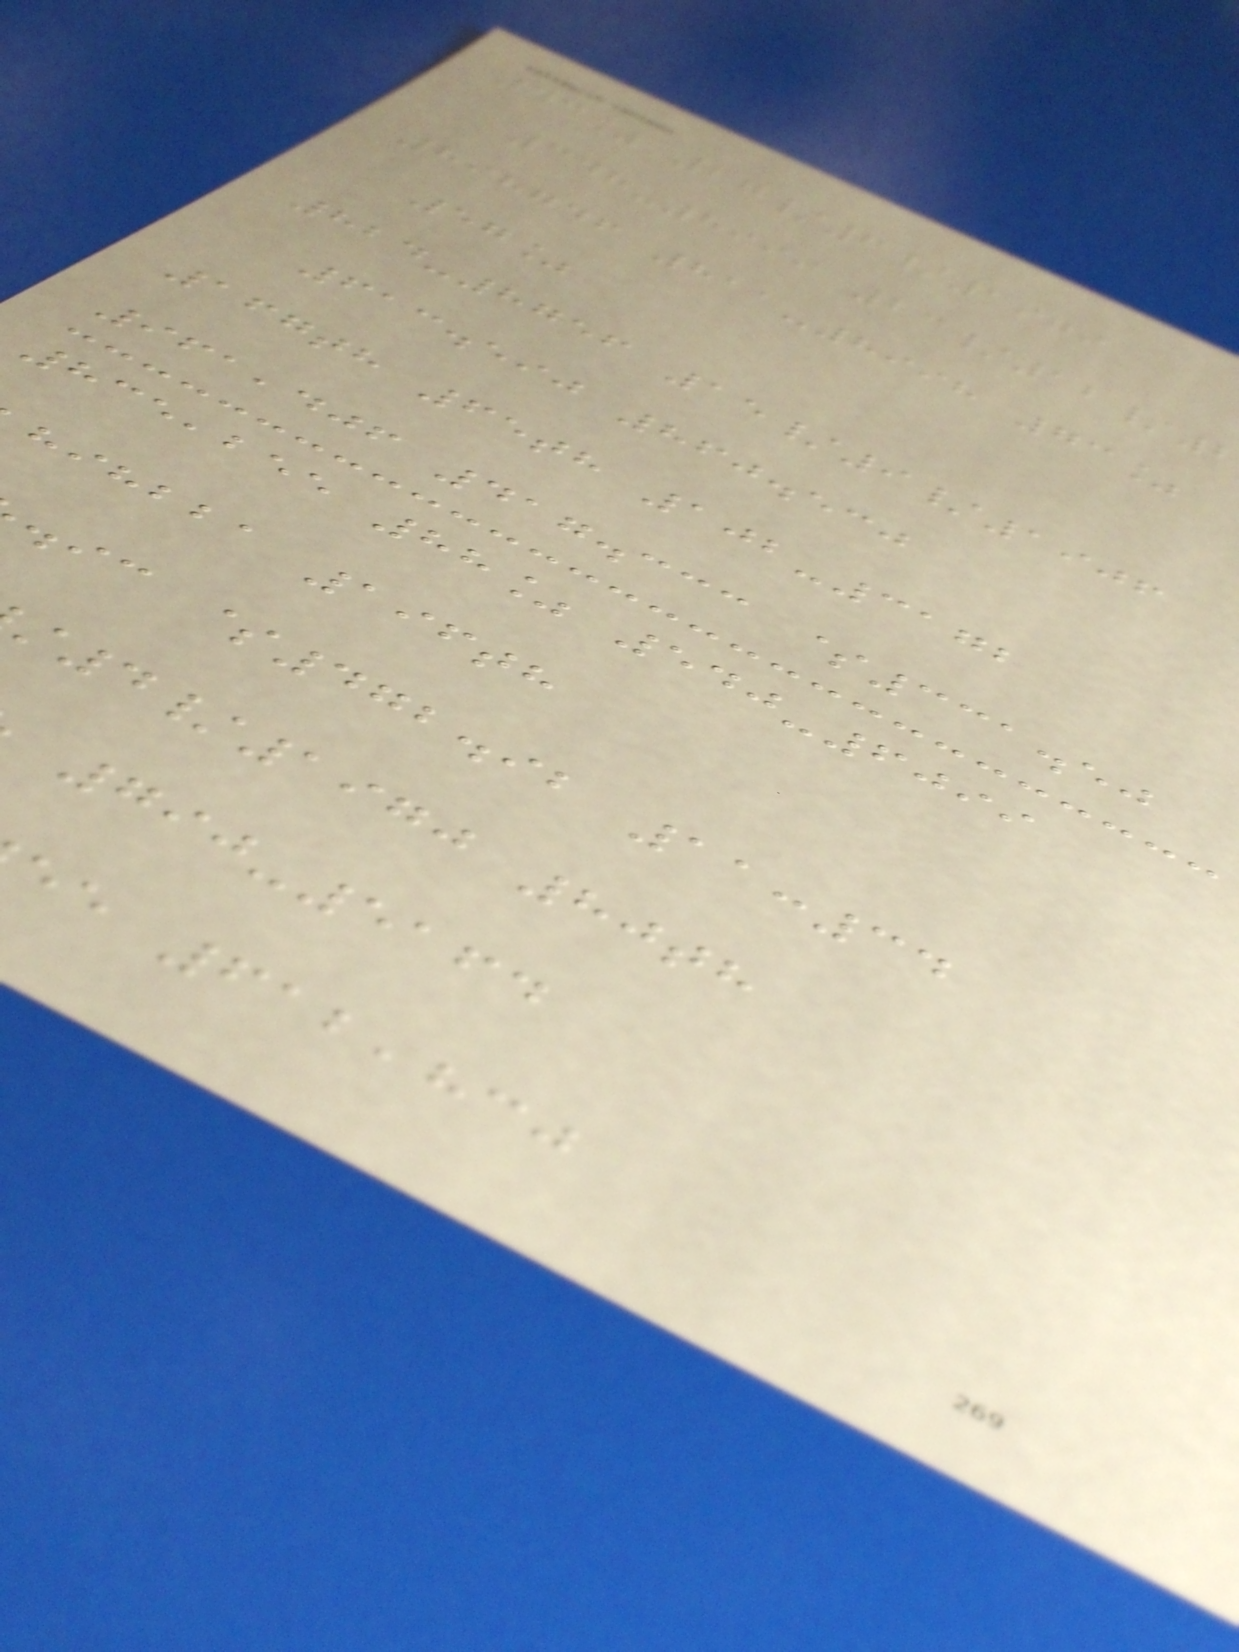43% 27/6/1979
348-8999 23/12/
898746 811-8998 73%
57%
824-8756 15/9/1906
613.590 860.530
167th 65th 102-3172
961,406 417.333 $331.50
835,255 88% 540-6099
hihbba 196th
.ic $472.92 11:34
4/1970 80th
790-5164
ee 612,830
